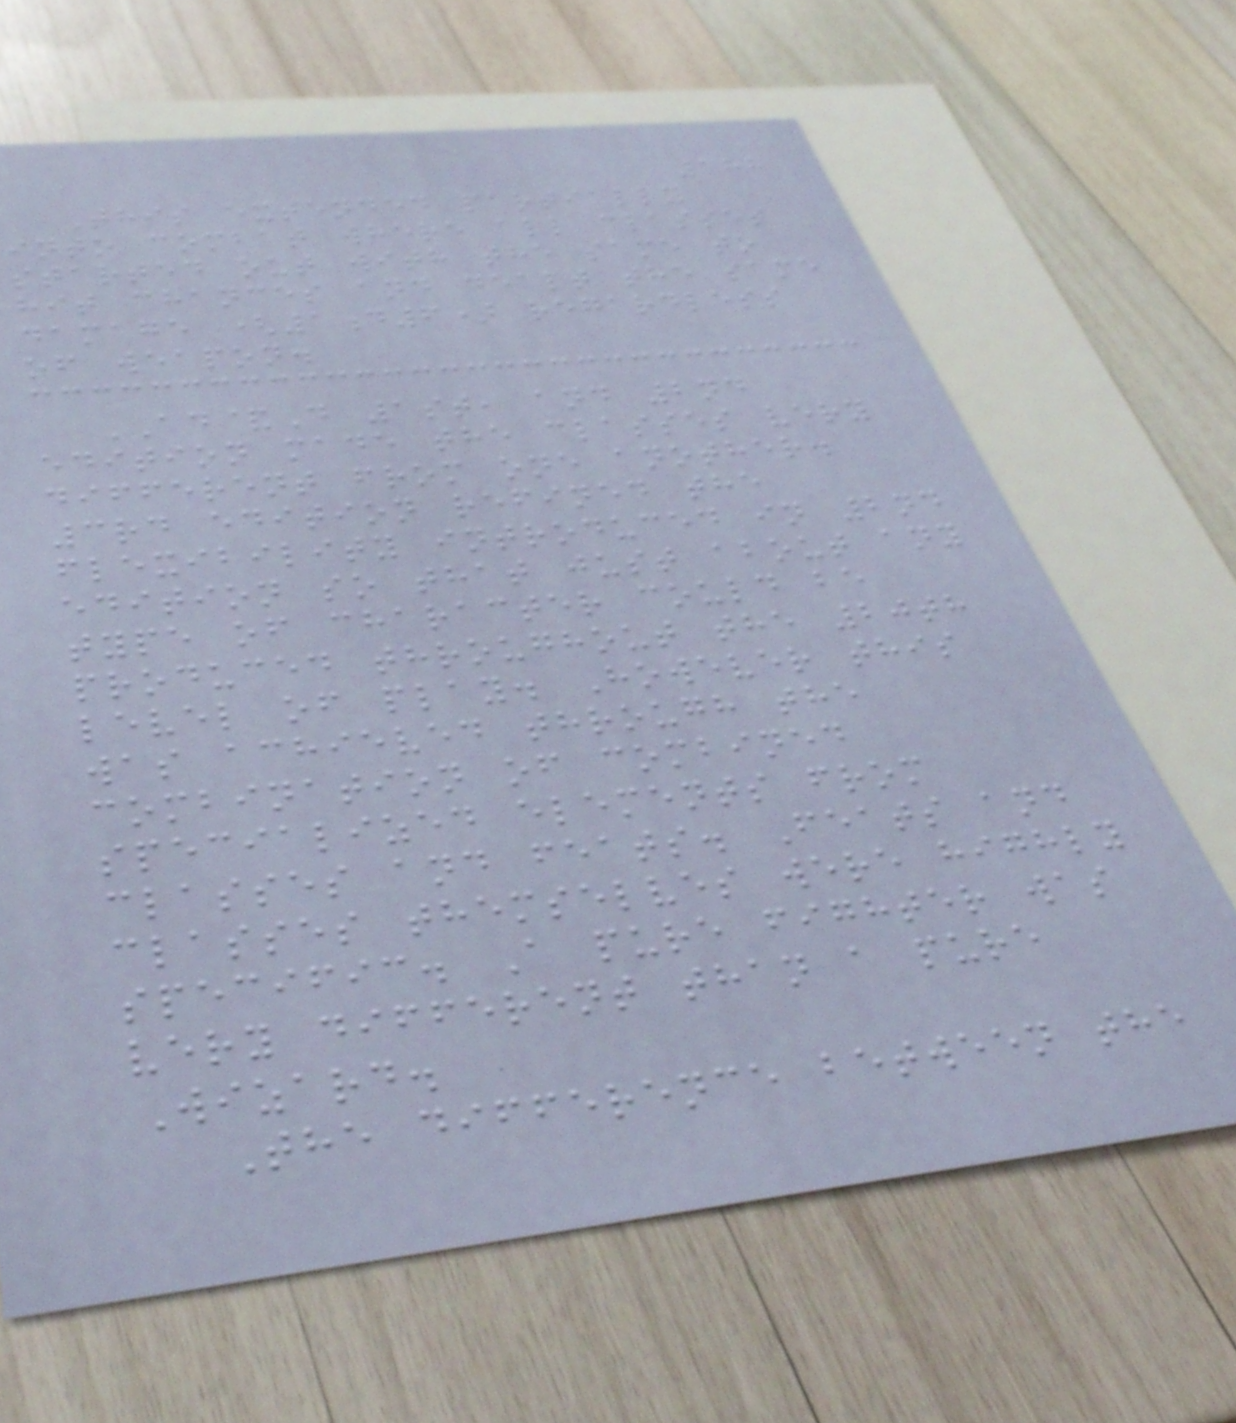188
This extended partially
into combat where all classes
started out with the same to
hit chances and dealt the same
damage (1d6) regardless
of weapon.
AD&D 1st, and 2nd
edition made the classes very
different from one another.
3rd edition refined the
flexibility introduced in 2nd
edition so that just about any
type of character could be
produced throughout the 20th
level of play. However this
was achieved through the
combination of combined
specialized elements from
classes and feats. Feats and
classes themselves were highly
specific. A pure fighter was
very different than a pure
Wizard.
The difference between the
